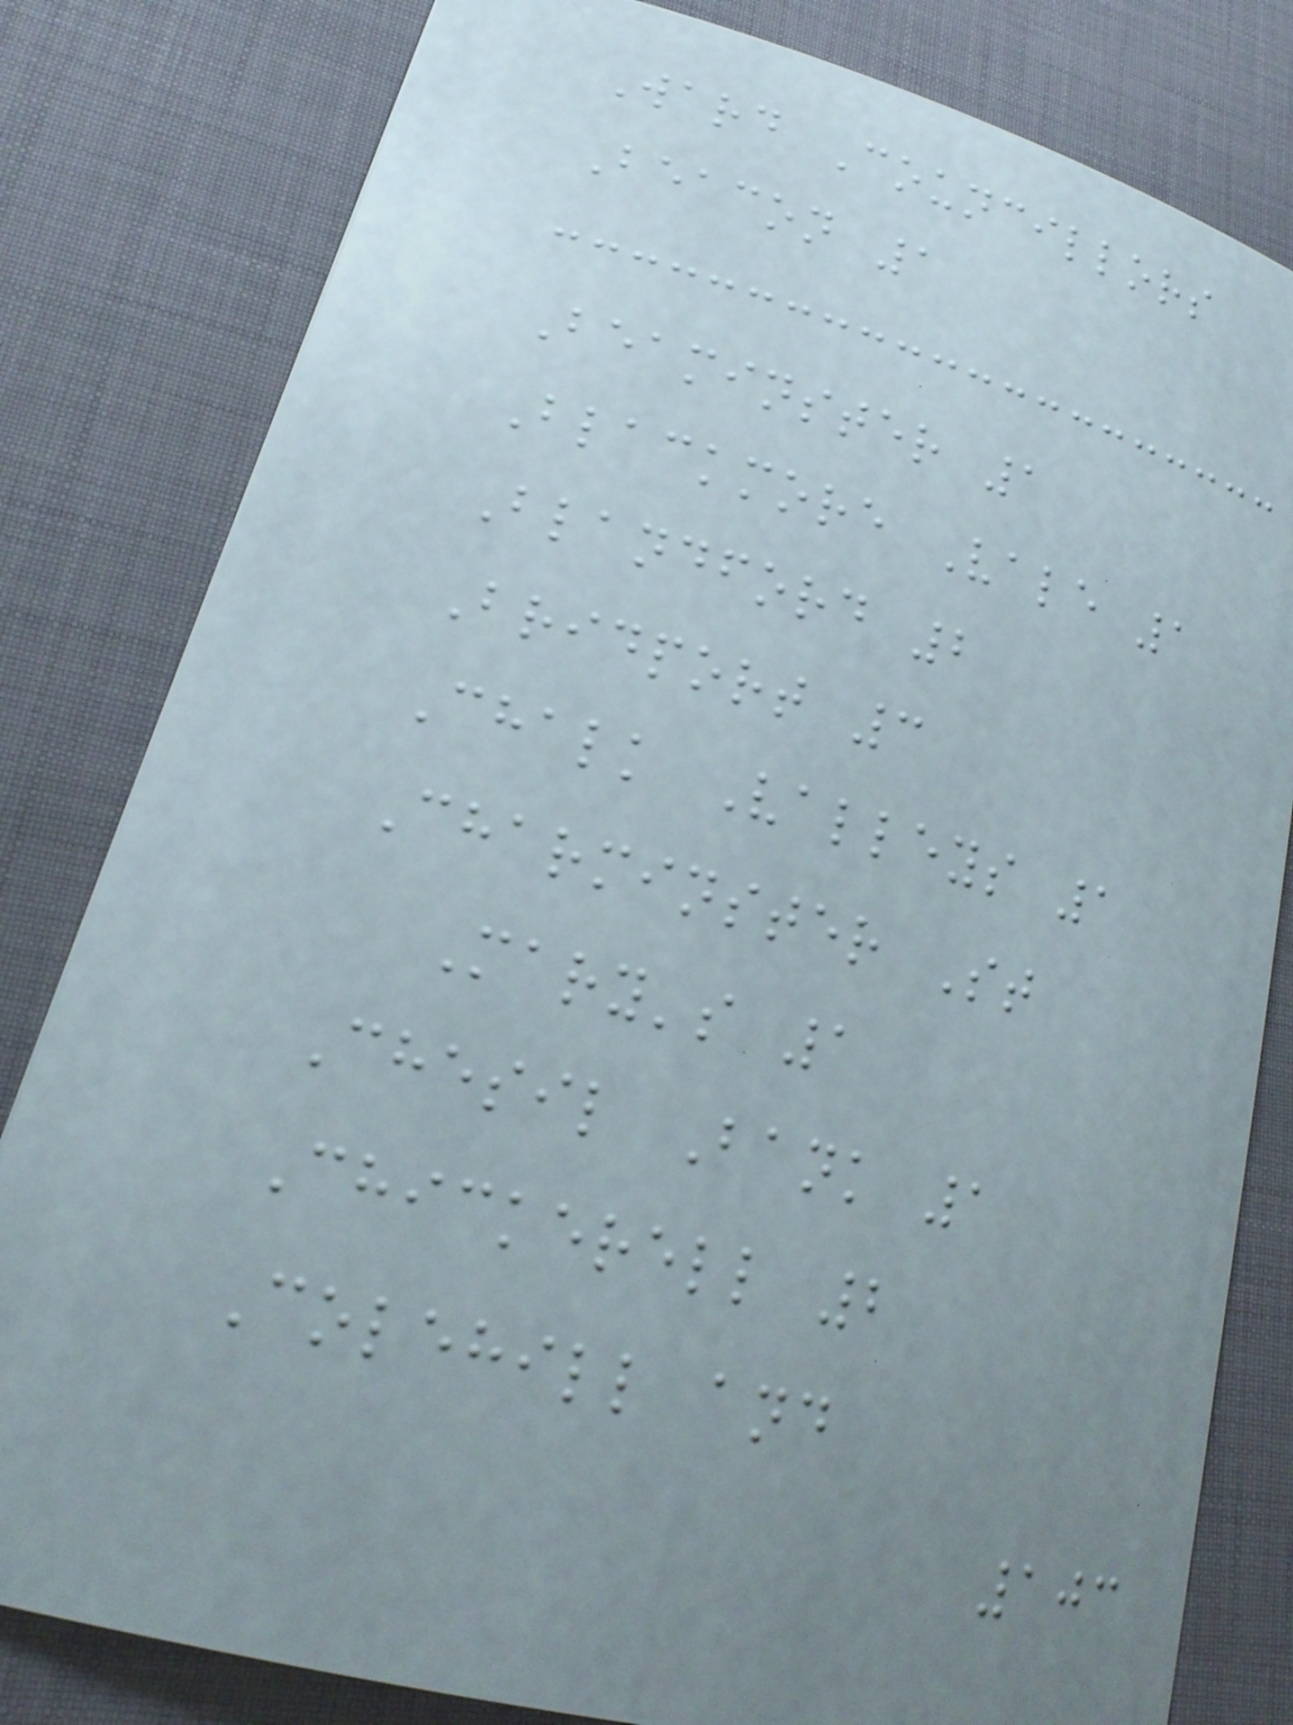Ward Councillors
Beacon 1
Beaminster 1
Blackmore Vale 1
Blandford 2
Bridport 3
Chalk Valleys 1
Charminster St
Mary's 1
Chesil Bank 1
Chickerell 2
Colehill and
103
